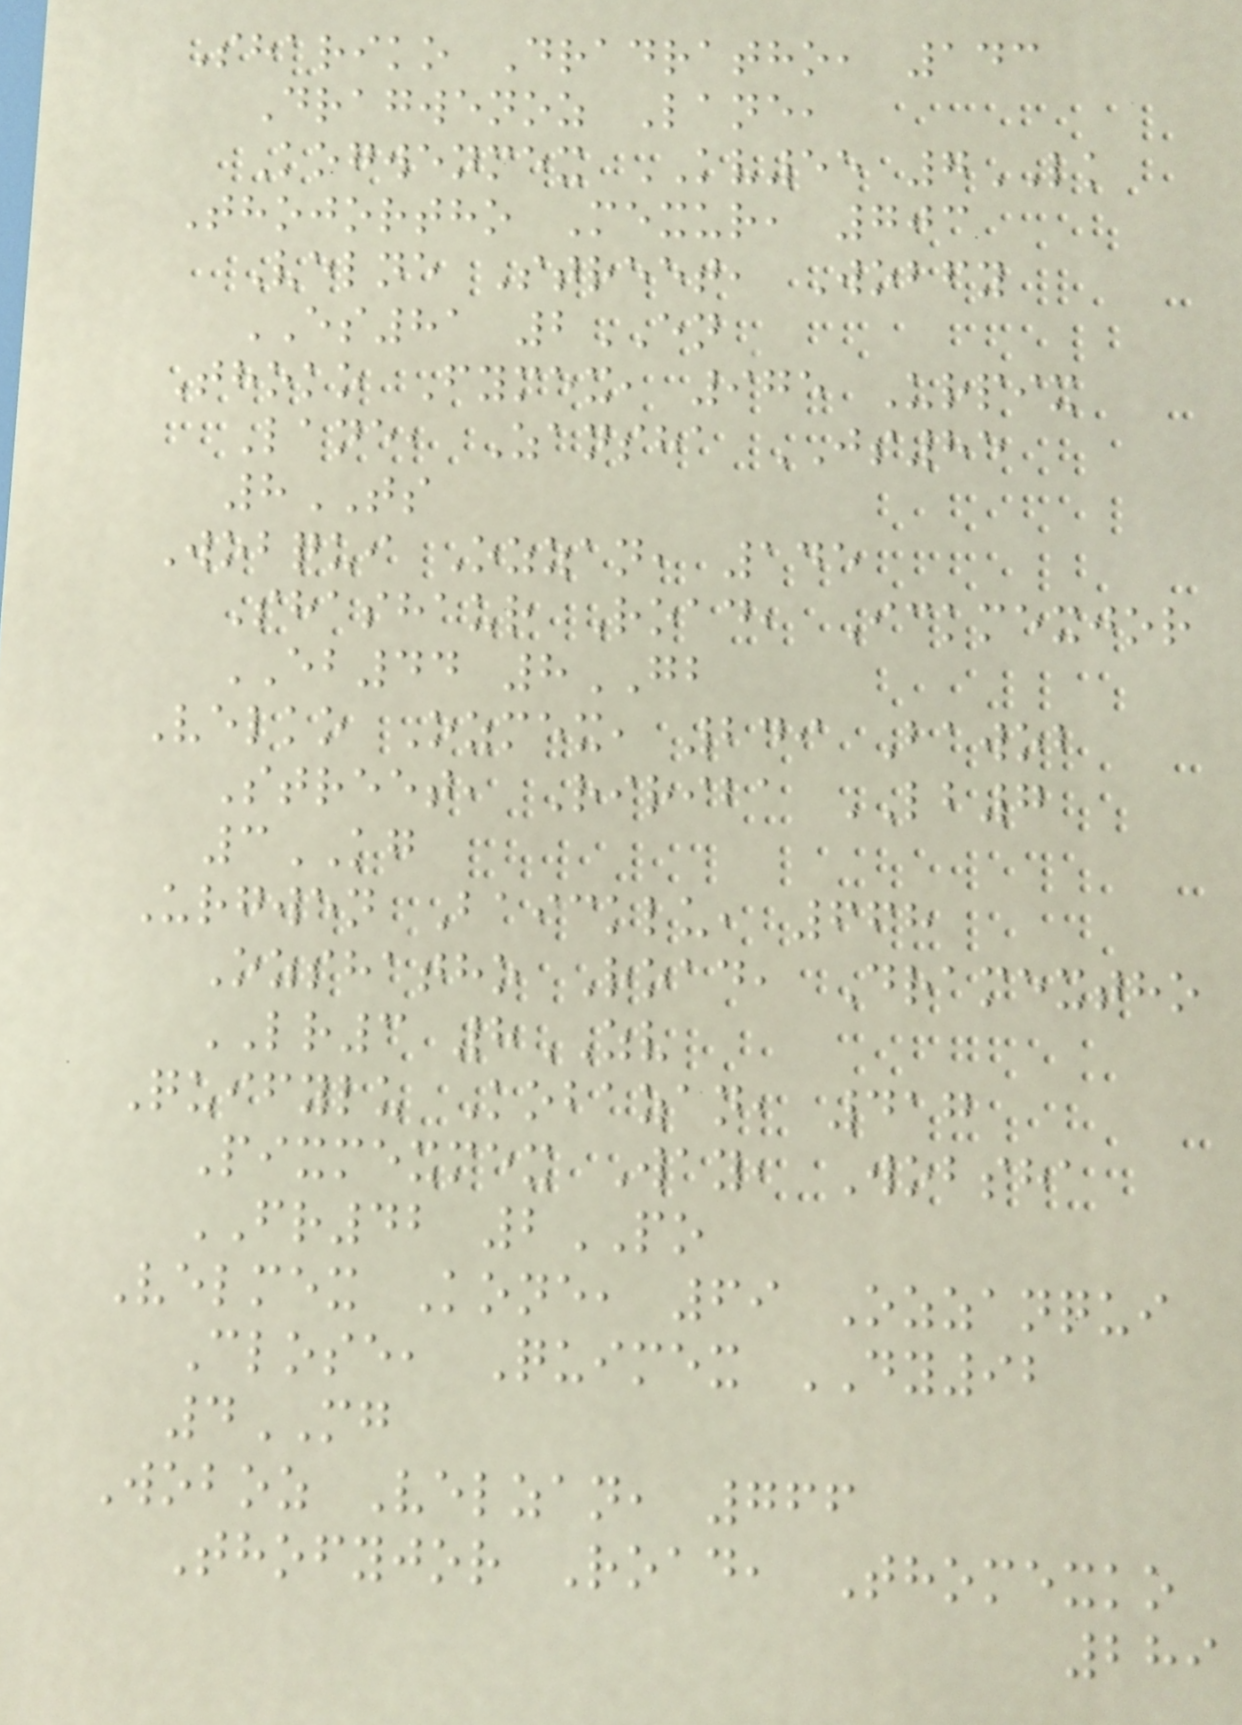Shariko Dradratho, 143
Dragwenoz Lane,
Kogwenmex KV55 7LK
Thojortho Mexur, 703
Velne Street, Wobfy
ES81 2EN
Thoko Fymex, 975 Urpix
Lane, Zansha JS85
8TS
Wobqui Ozzan, 145
Shashaur Road, Ickmexjor
EB44 8GB
Velko Ozmex, 249 Bawob
Street, Ririba LB7
3KG
Urgwen Baicklu, 668
Ozshatho Road, Dramextho
LR3 8ZV
Quifylu Kobazan, 417
Pixmexmex Way, Wobsha
FR42 2PO
Velmex Kone, 69 Ozzanqui
Close, Quimex DY92
4MG
Woboz Velzan, 766
Thofyjor Road, Thomexko
289
